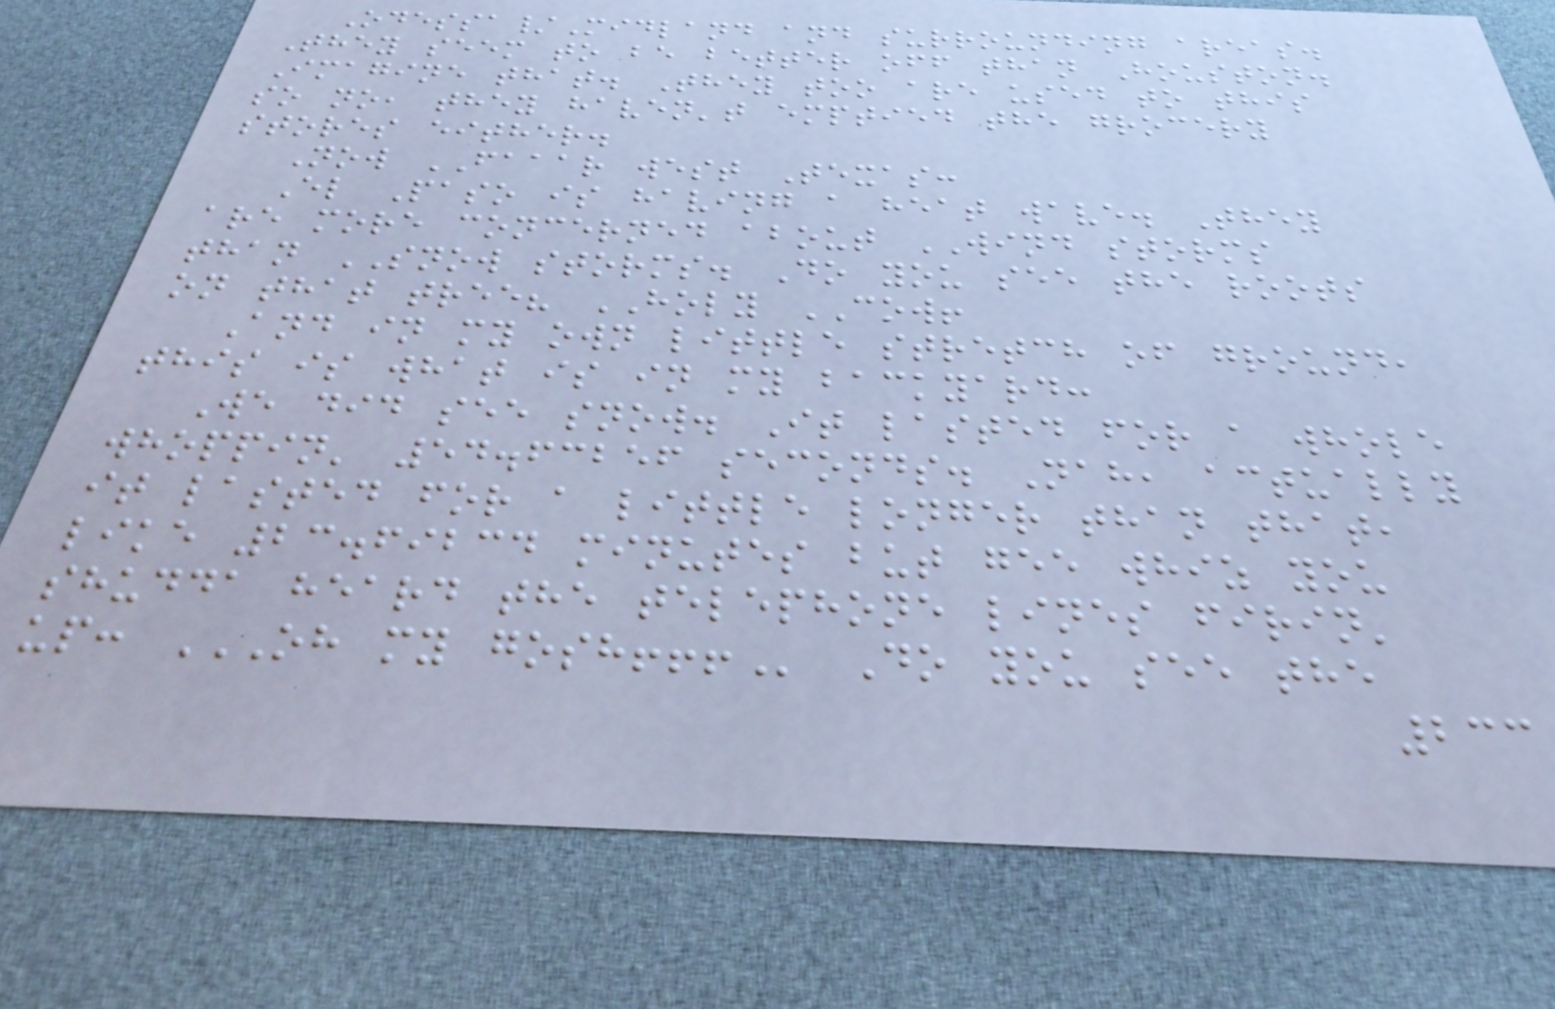Odessa/Midland and surrounding areas.
They seem to be better off than Houston.
Imagine that. They too are used to this
so no, they haven't emptied the grocery
stores either.
Now FAAAR west Texas:
El Paso is having a heat wave. They
are more concerned about WIND storms
than SNOW storms. Do you see the roots
on that tree? HOLY COW!
And in my own little stretch of ground,
this is what is in my backyard:
We did see snow. It lasted for a whole
whoppin' 54.63256 seconds. Nah, actually
it lasted for a little longer than that,
like 23.69234 minutes but gee whiz you
shudda heard the telephone lines firin'
up: OH MY GOSH!!! Do you see the
233
